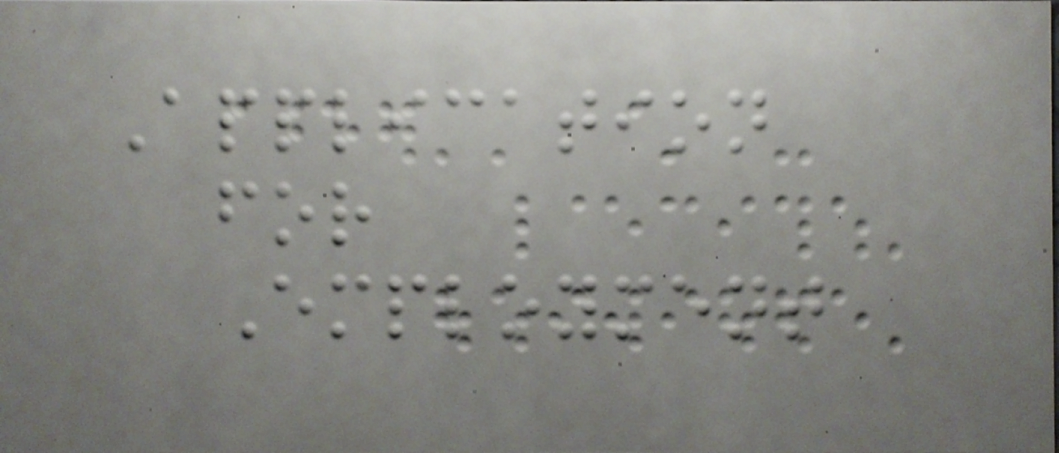Application
for
Employment
